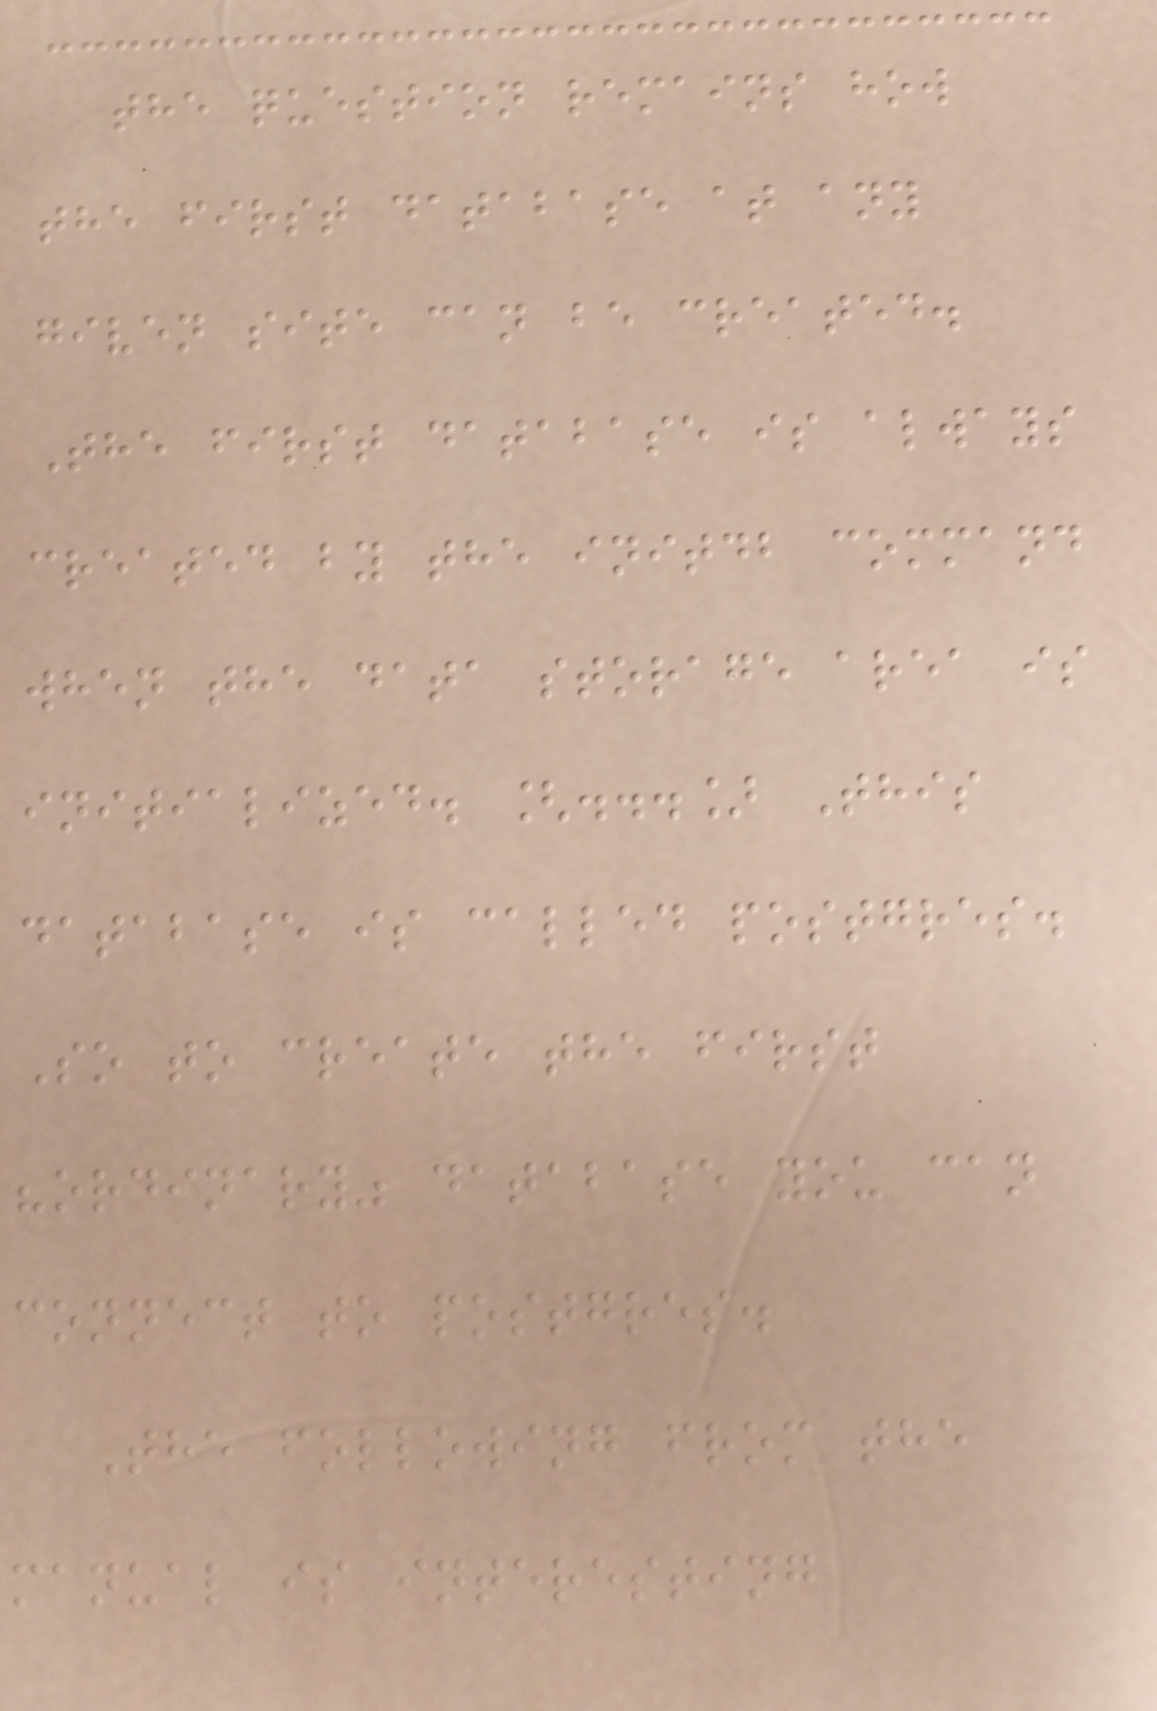the question remains how
the first database at any
given site can be created.
The first database is always
created by the initdb command
when the data storage area is
initialized. [...] This
database is called postgres.
So to create the first
"ordinary" database you can
connect to postgres.
The following from the
manual is interesting
